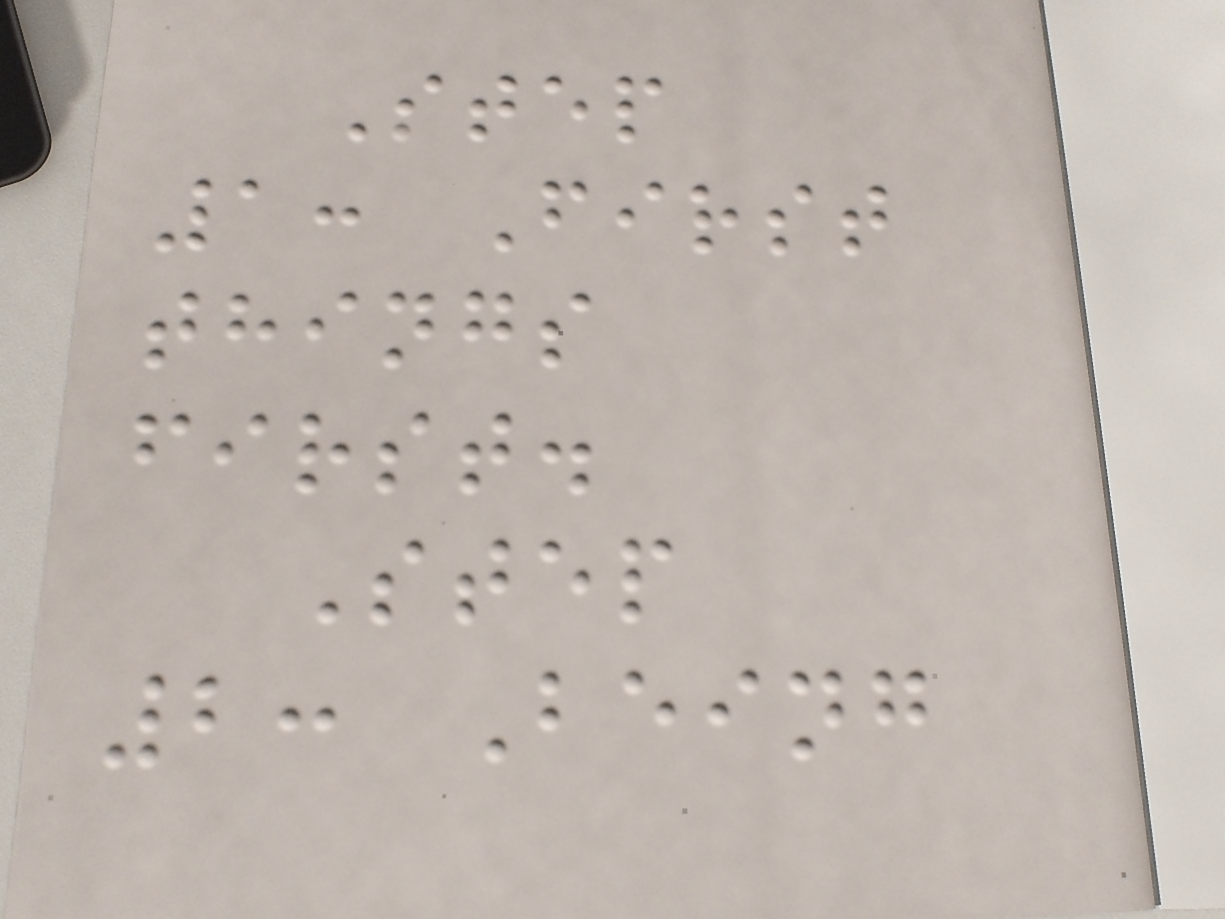Step
1: First
things
first.
Step
2: Being
